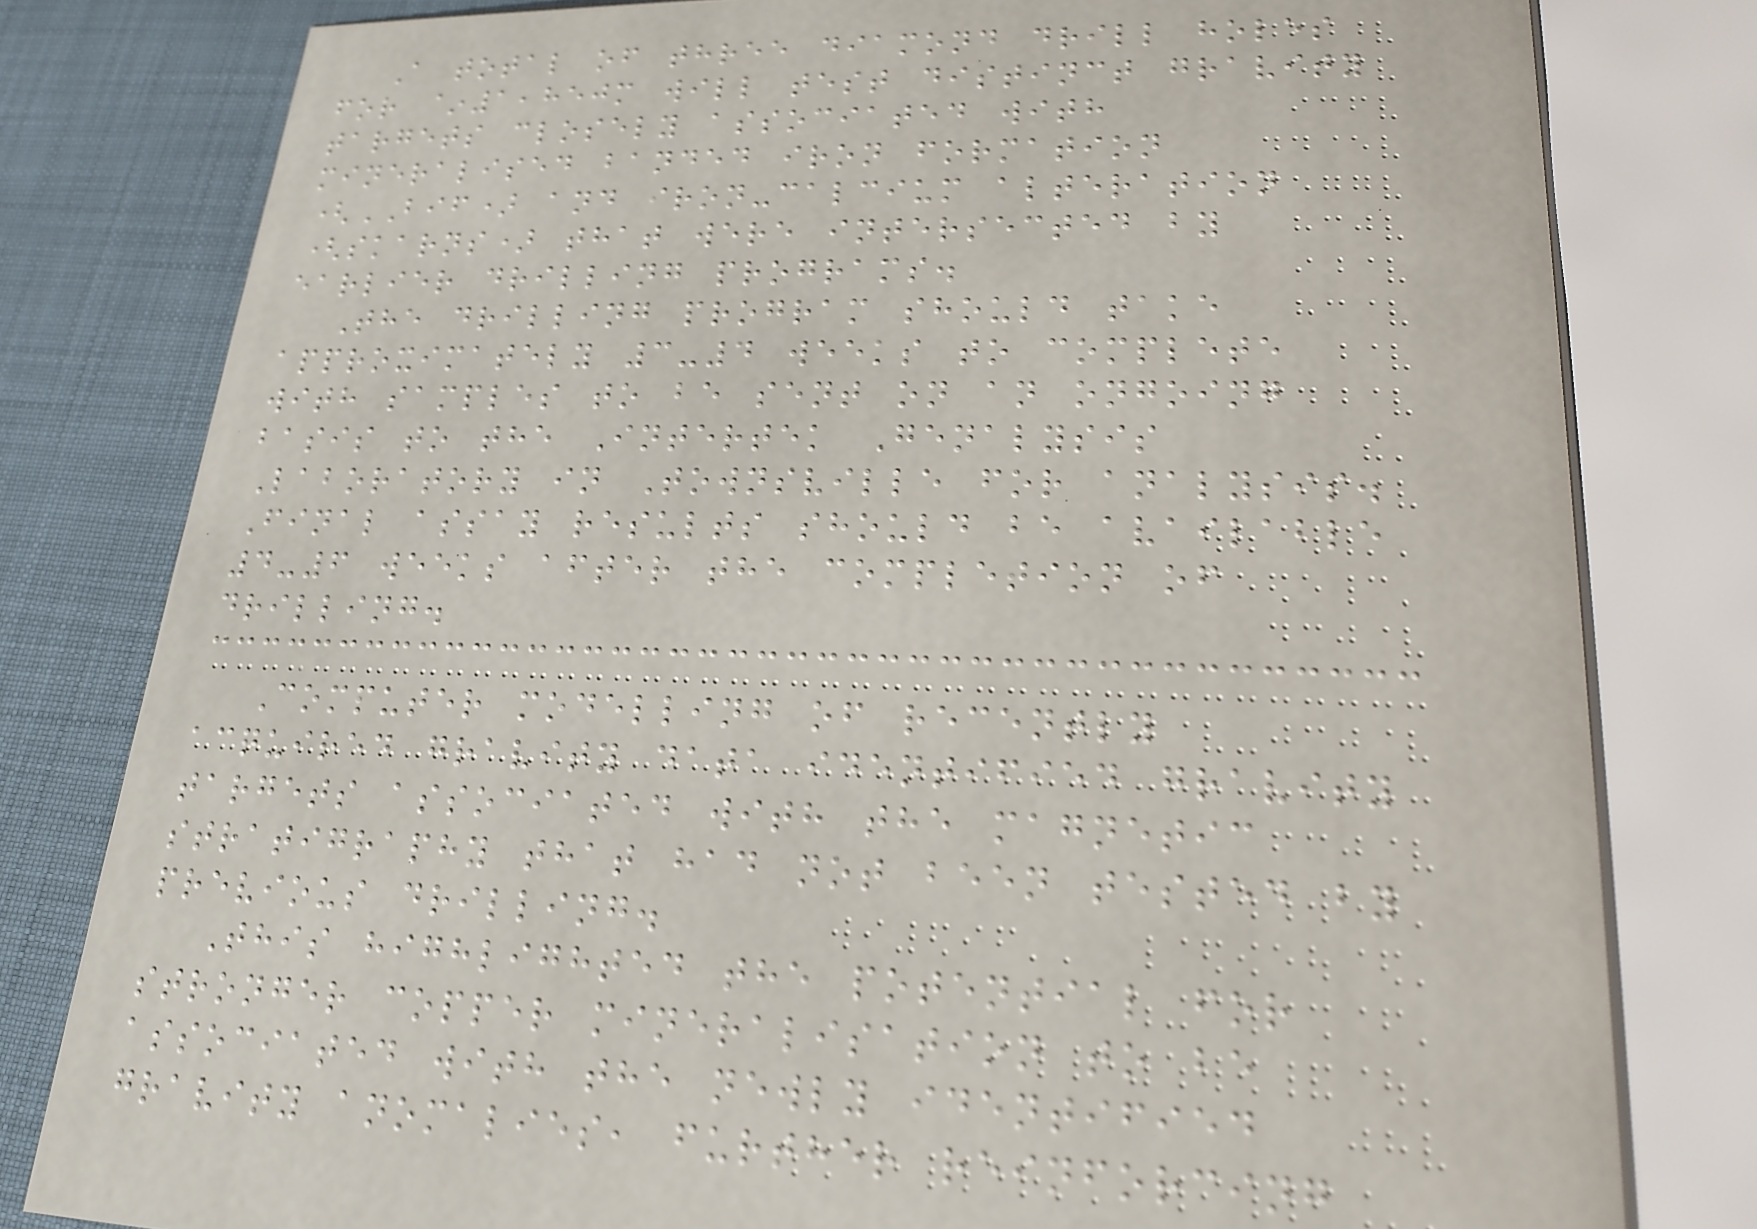A total of three diamond drill holes
for ~1,850m will test distinct gravity
targets closely associated with
mineralised banded iron formation
(BIF) and iron-calcium alteration
(skarns) that were intersected by
earlier drilling programs.
The drilling program should take
approximately 3-4 weeks to complete
with samples to be sent on an ongoing
basis to the Intertek Genalysis
Laboratory in Townsville for analysis.
Final assay results should be available
4-6 weeks after the completion of
drilling.
Computer modelling of recently
acquired gravity data identified gravity
targets associated with the magnetic
stratigraphy that had not been tested by
previous drilling.
This highlighted the potential for
stronger copper mineralisation to be
associated with the newly identified
gravity anomalies, further reinforcing
